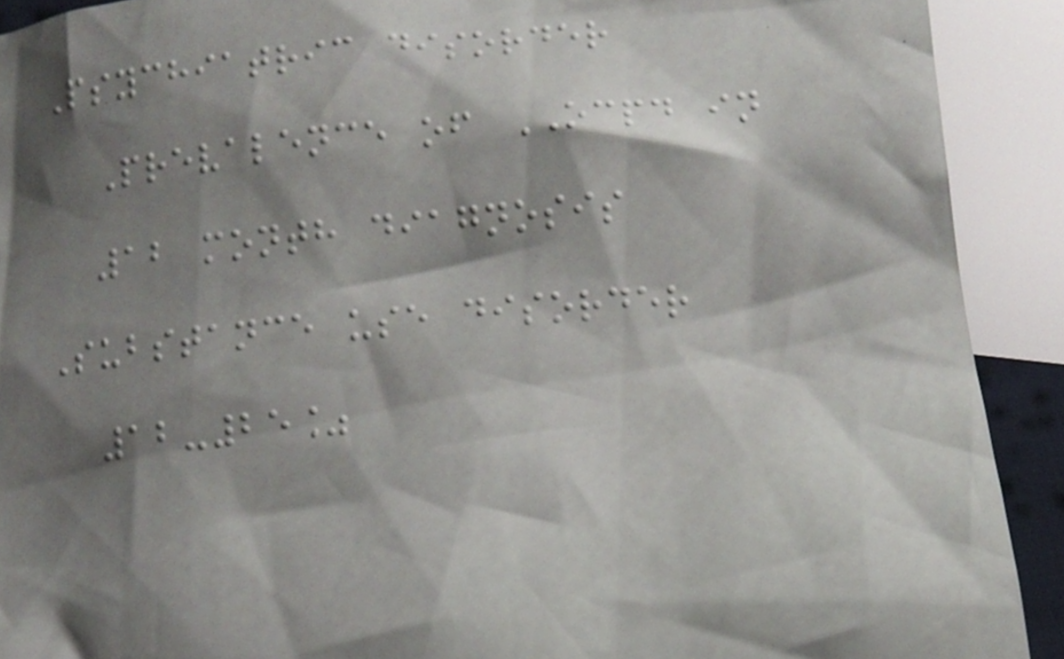Psychiatric disorder
Prevalence of OCPD in
12 month diagnosis
Substance use disorder
12-25%
